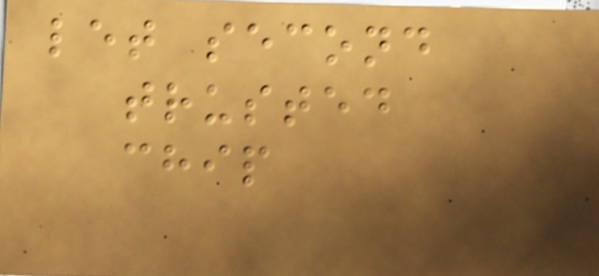let second
trusted
chip
